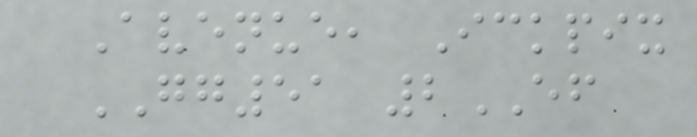Avenue, Ickpix
GG51 2EF
